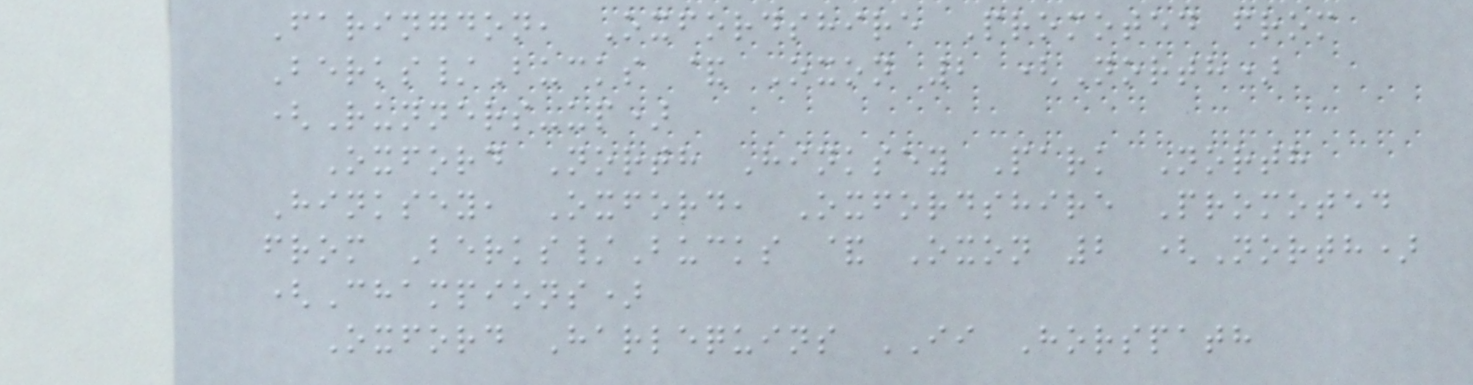Faringdon, Oxfordshire Promoted from
Berks/Bucks & Oxon 2 (North)
(Runners-up)
Oxford North Hinksey Park North
Hinksey, Oxford, Oxfordshire Promoted
from Berks/Bucks & Oxon 2 (North)
(Champions)
Oxford Harlequins II Horspath
